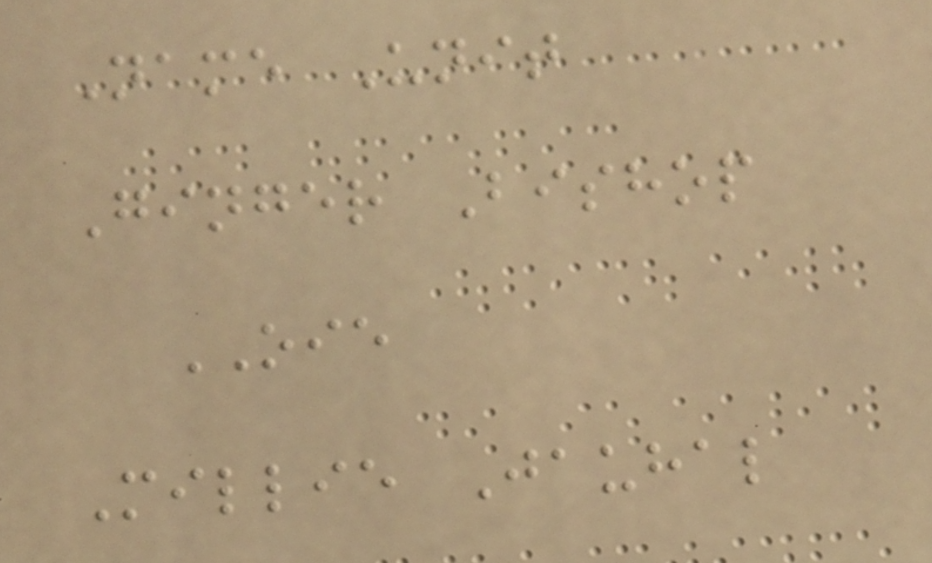Name Unit
Ginger Bishop
OIE
Millie Jauhal
